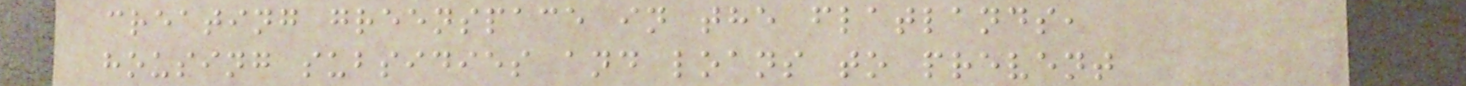creating greenspace in the flatlands,
housing subsidies and loans to prevent
